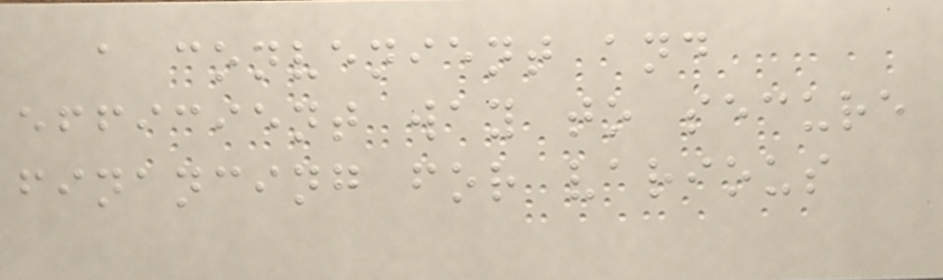a convenient and
efficient way to secure
financing for various
